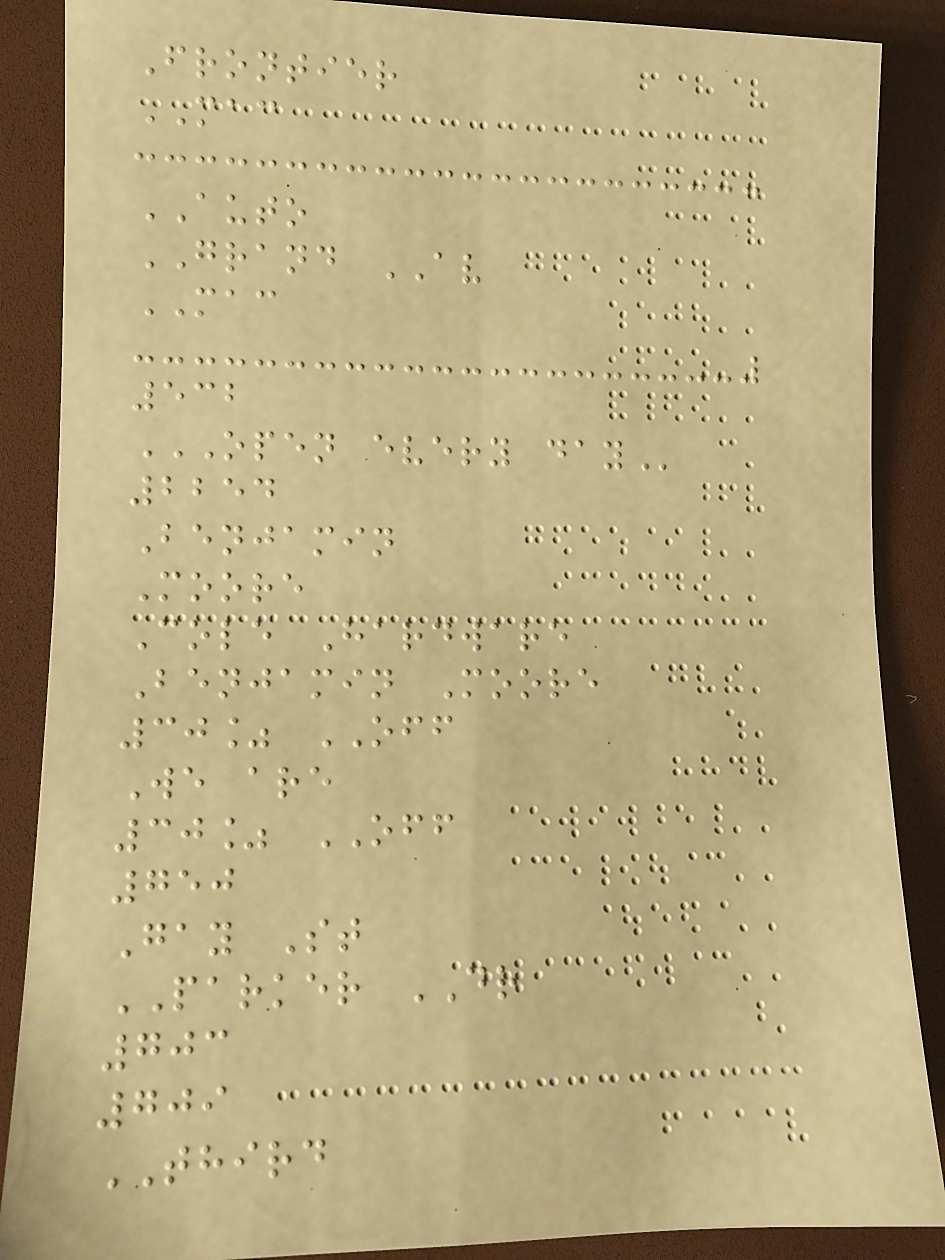Frontier
MAC
AUTO
GRAND AV
MAC
532
OPEN EVERY DAY
2254
Benjamin
Moore
Cole Hardware
Benjamin Moore
30% OFF
We are
30% OFF
750
Gay St
PARKER DR
703
709
THIRD
